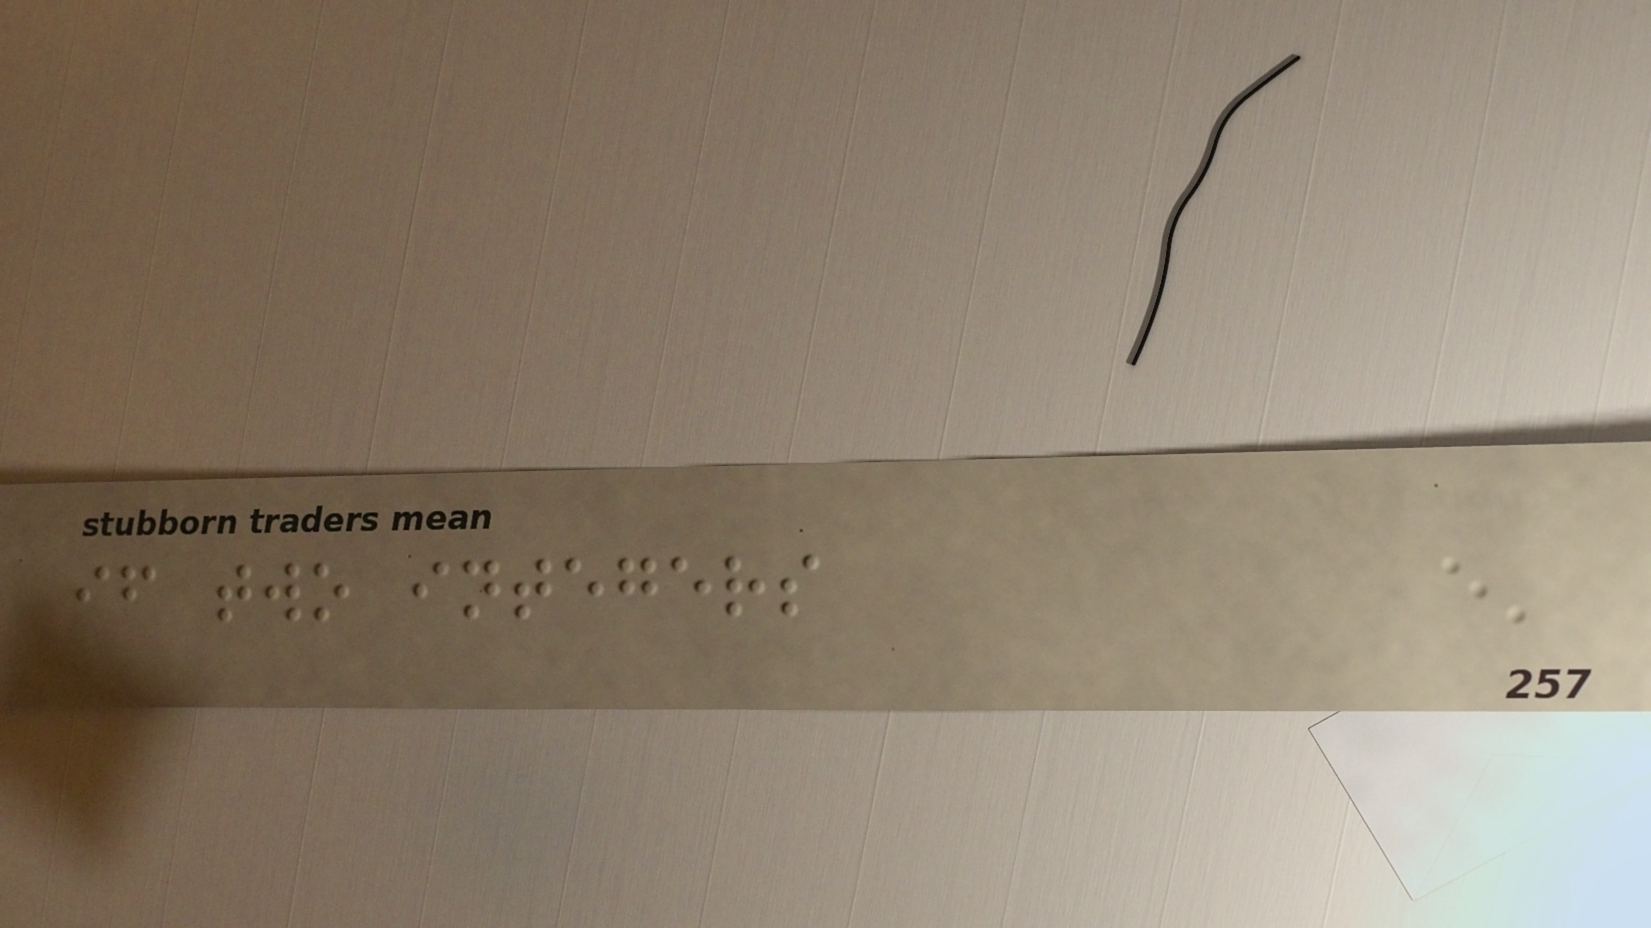if two integers
